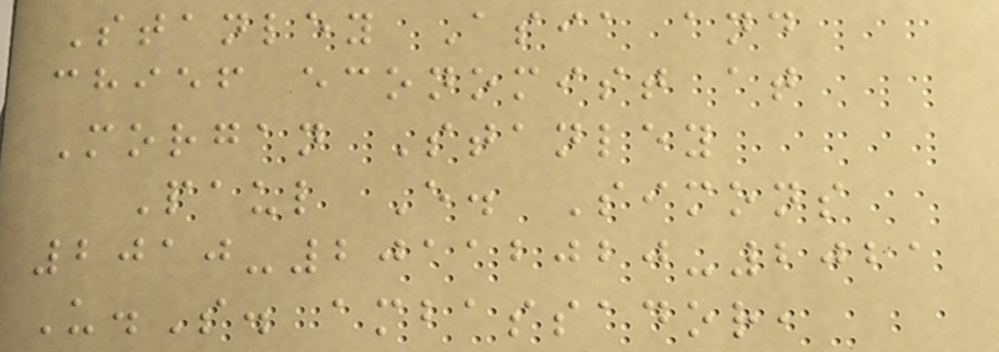Stanley Asia and
chief economist at
Morgan Stanley
Paul E. Simons
2010-20112020-2021
U.S. ambassador,
